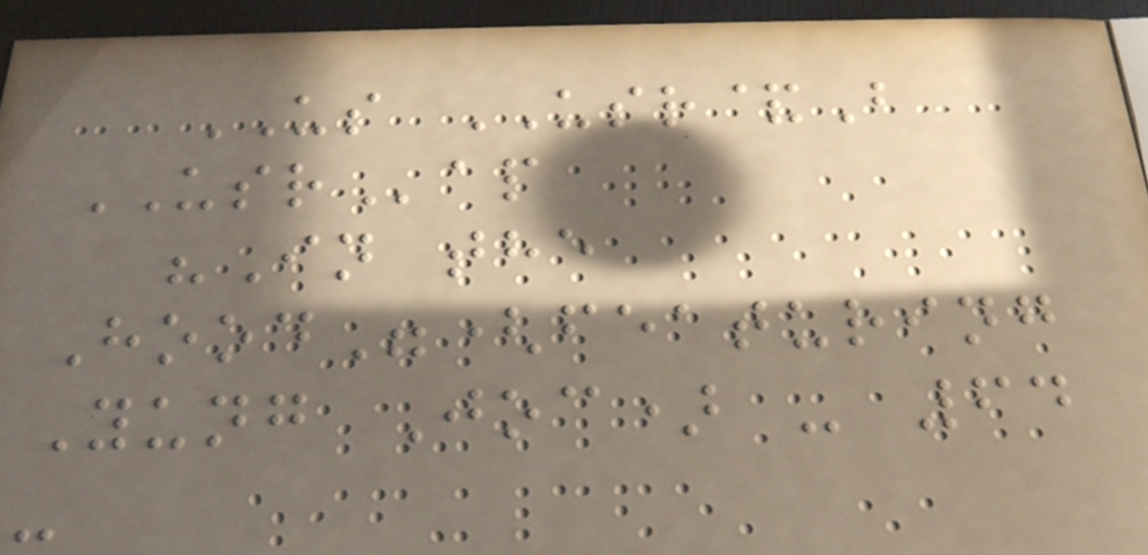US USR&B
USRap
"In the
Hood"(featuring
Yung Joc) - 64
-
